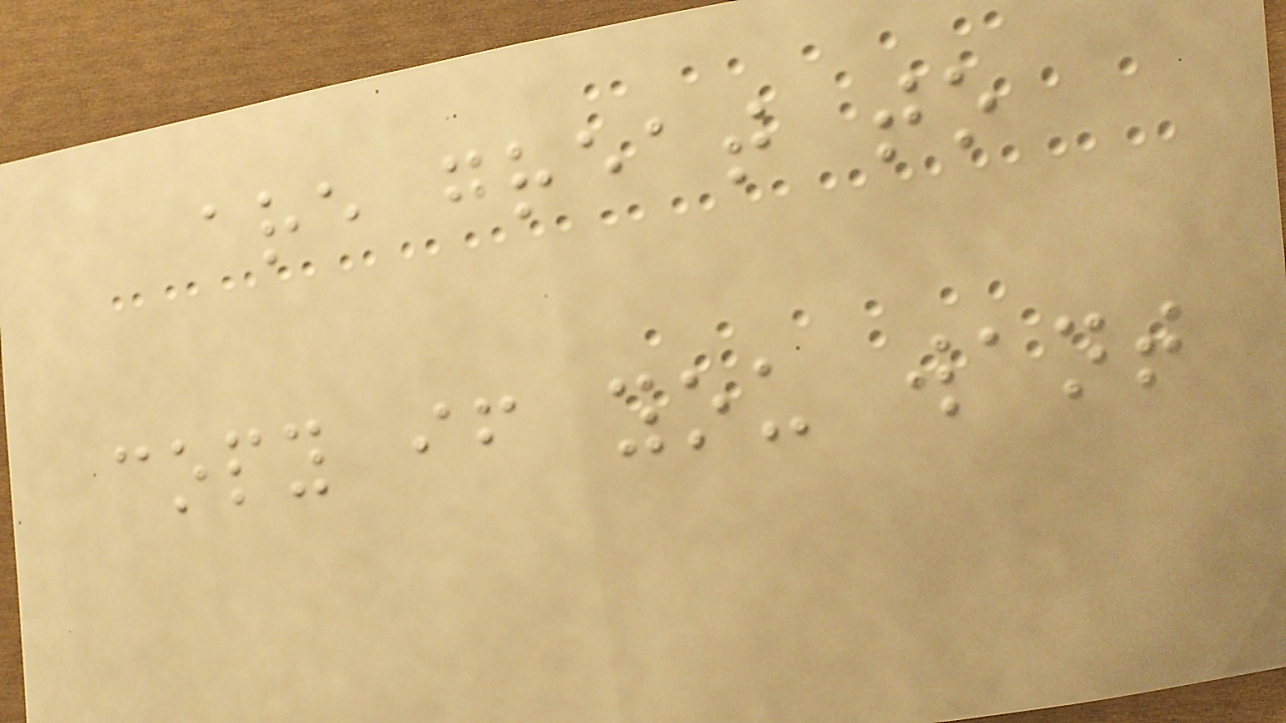are great to
copy if you want
